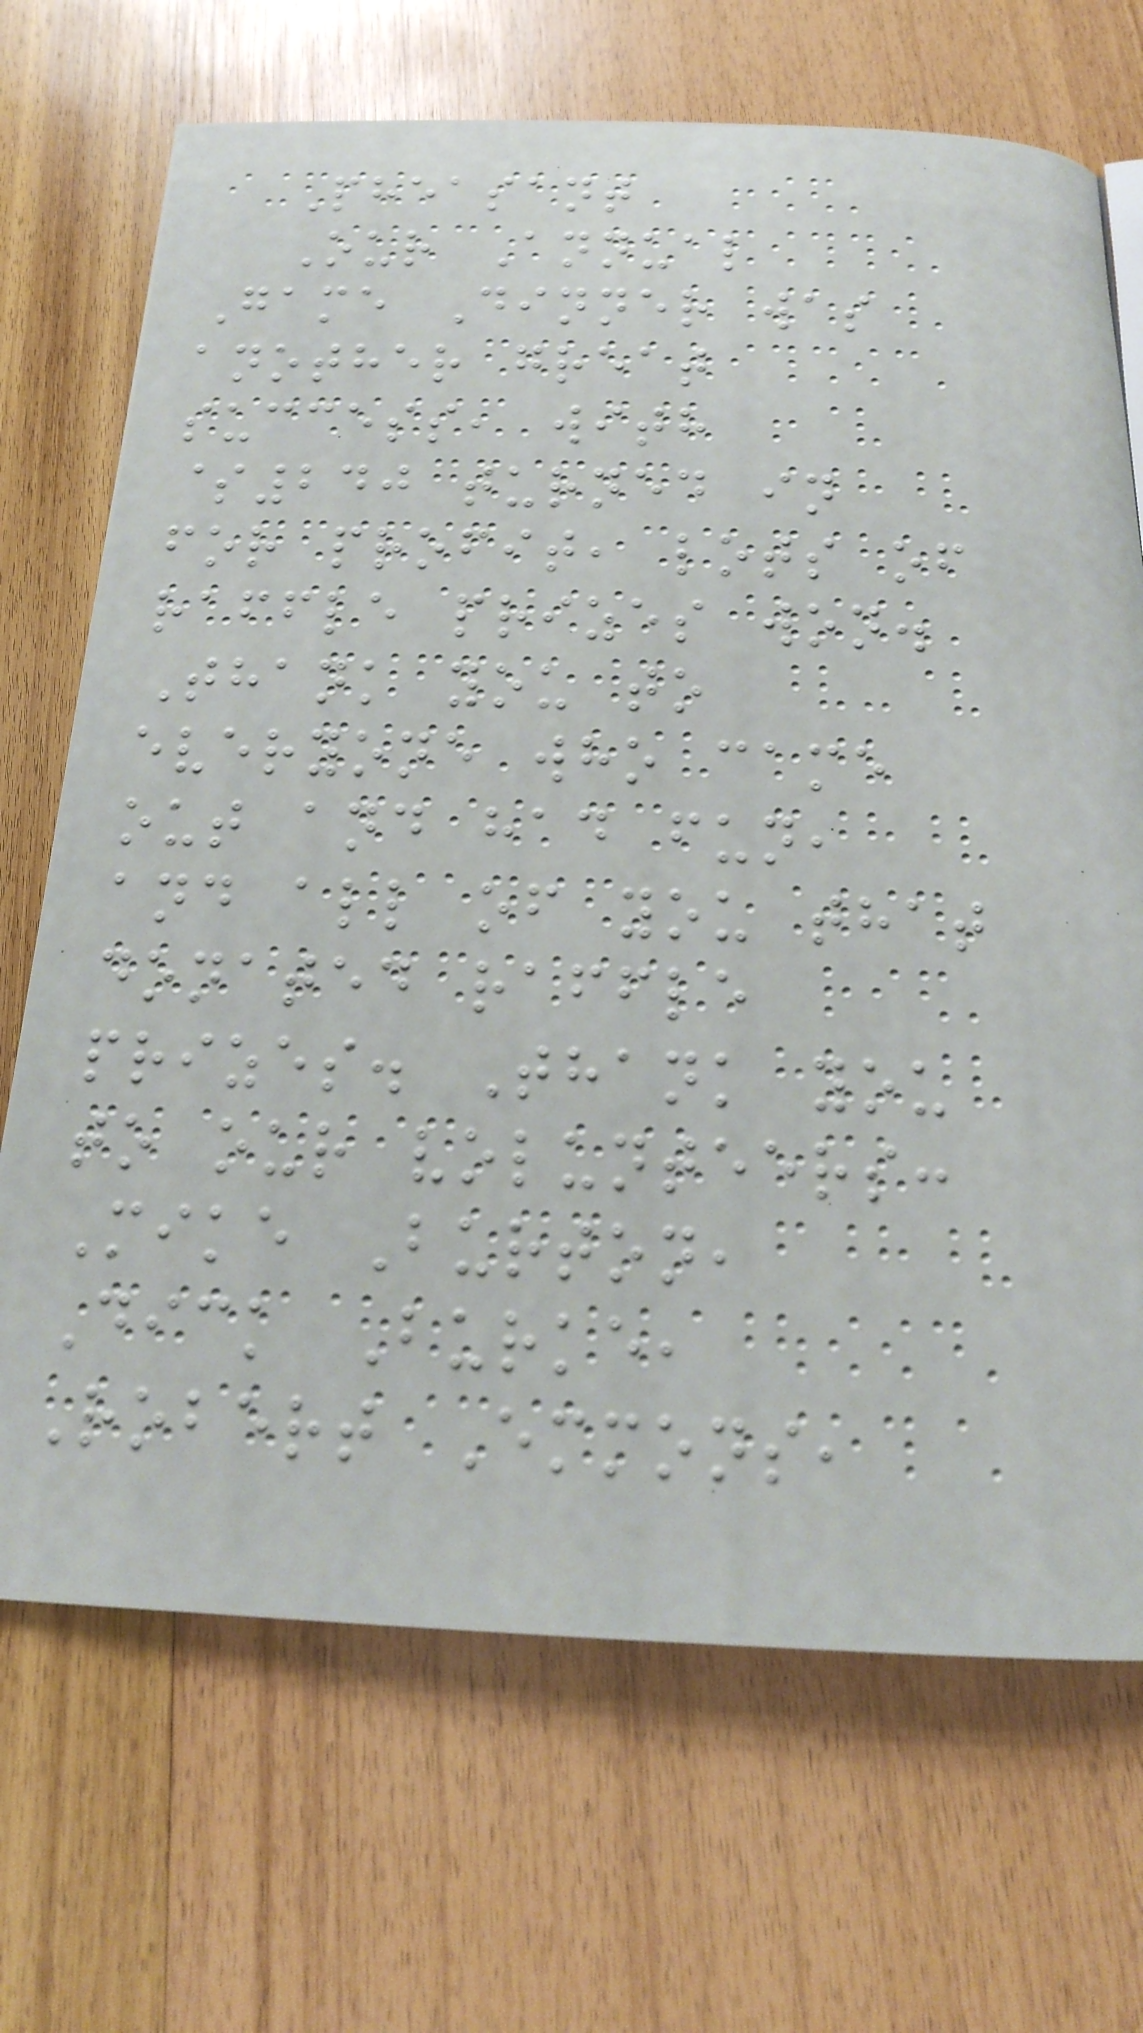Pheasant
Our Annual
Game Dinner was
another great
success, with
$240 turned in
for profit, lots of
raffle prizes won.
Thank you to
everyone who came
out and had fun,
and all of you that
donated raffle
prizes. Thank you
to our volunteers:
Mike Burton,
Dick Burke,
Robert Emmons,
